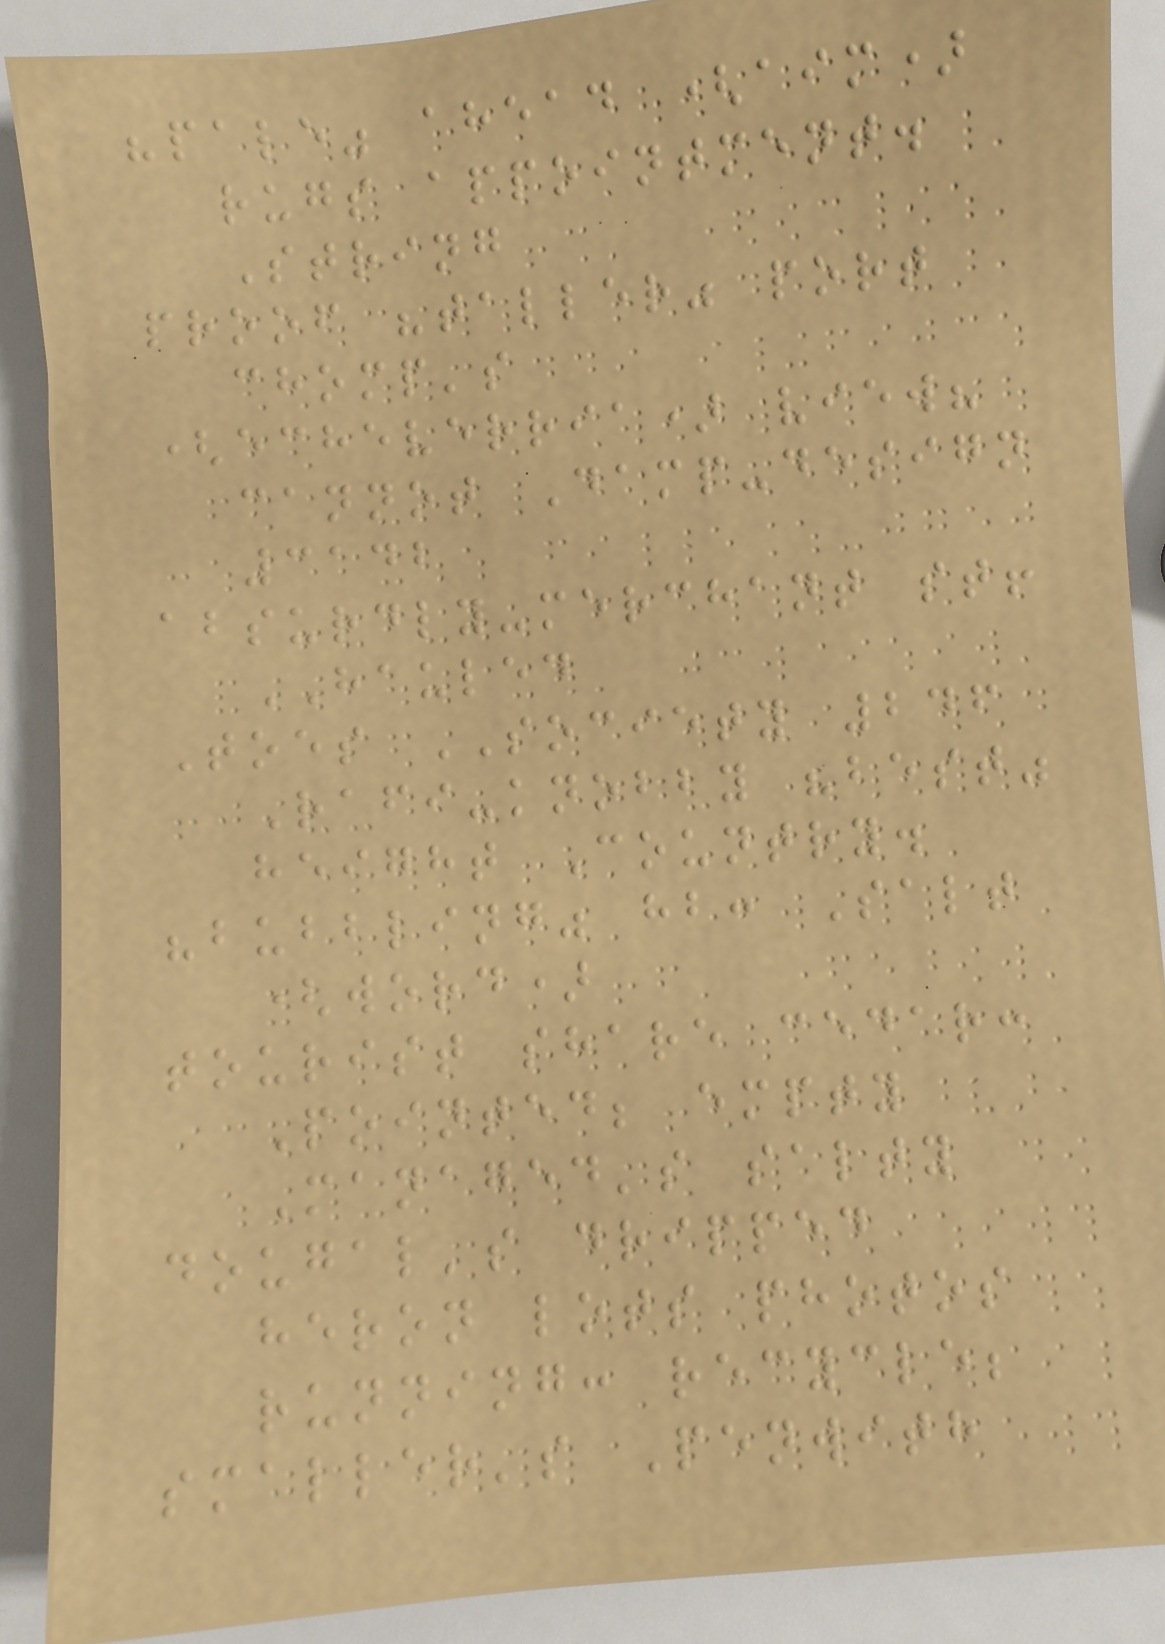"pale" ahead (aim)
rugs appointment.
String
proof "taller" port
chomp's
(echeverria) view?
cannot Damp-design
3142
absurdly-merchant st!
HAULED
Toes SOCIETY 246
Rafi-knobby "best"
height Country.
"bubbling" hb: Salt
(word)
tourist share cedar:
Pointed; empty
Managed's salty
dougal's dripped
heron lots photos
running: recycle;
smaller's Penwith
